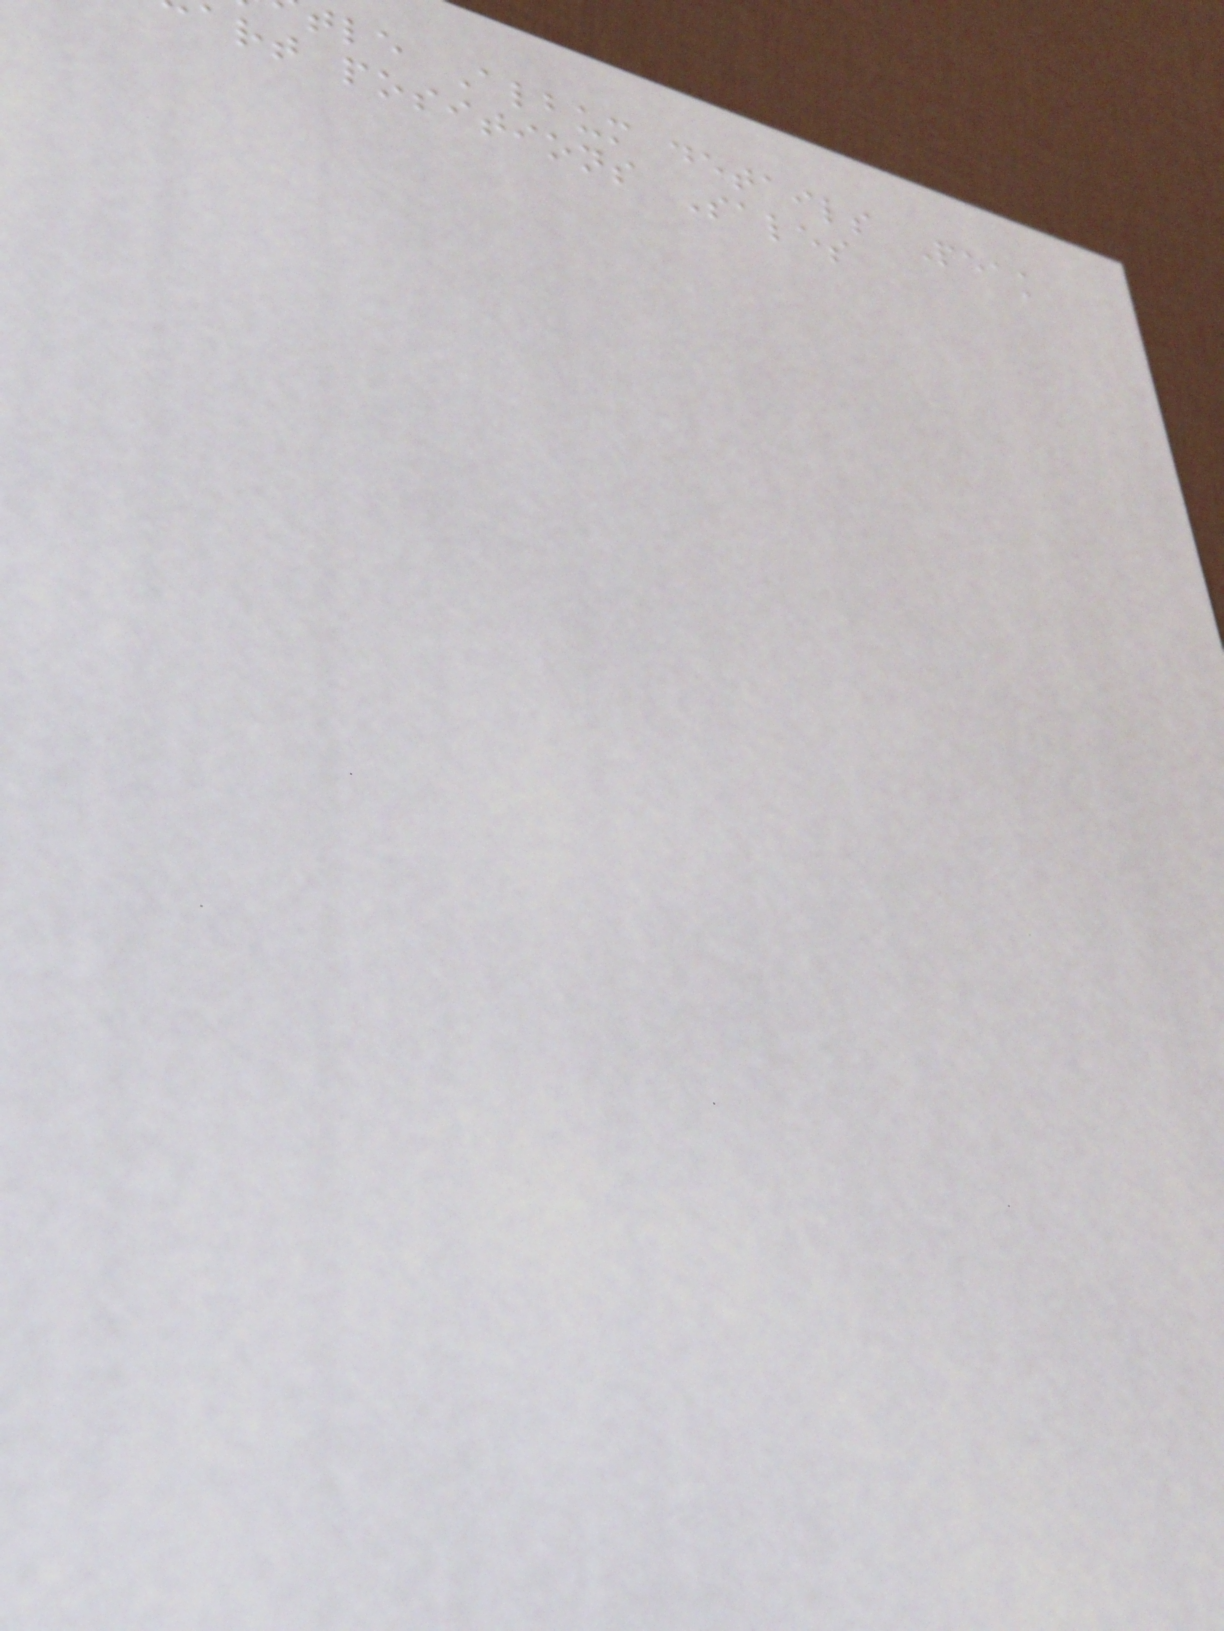tle Album details Peak
art positions Sales
